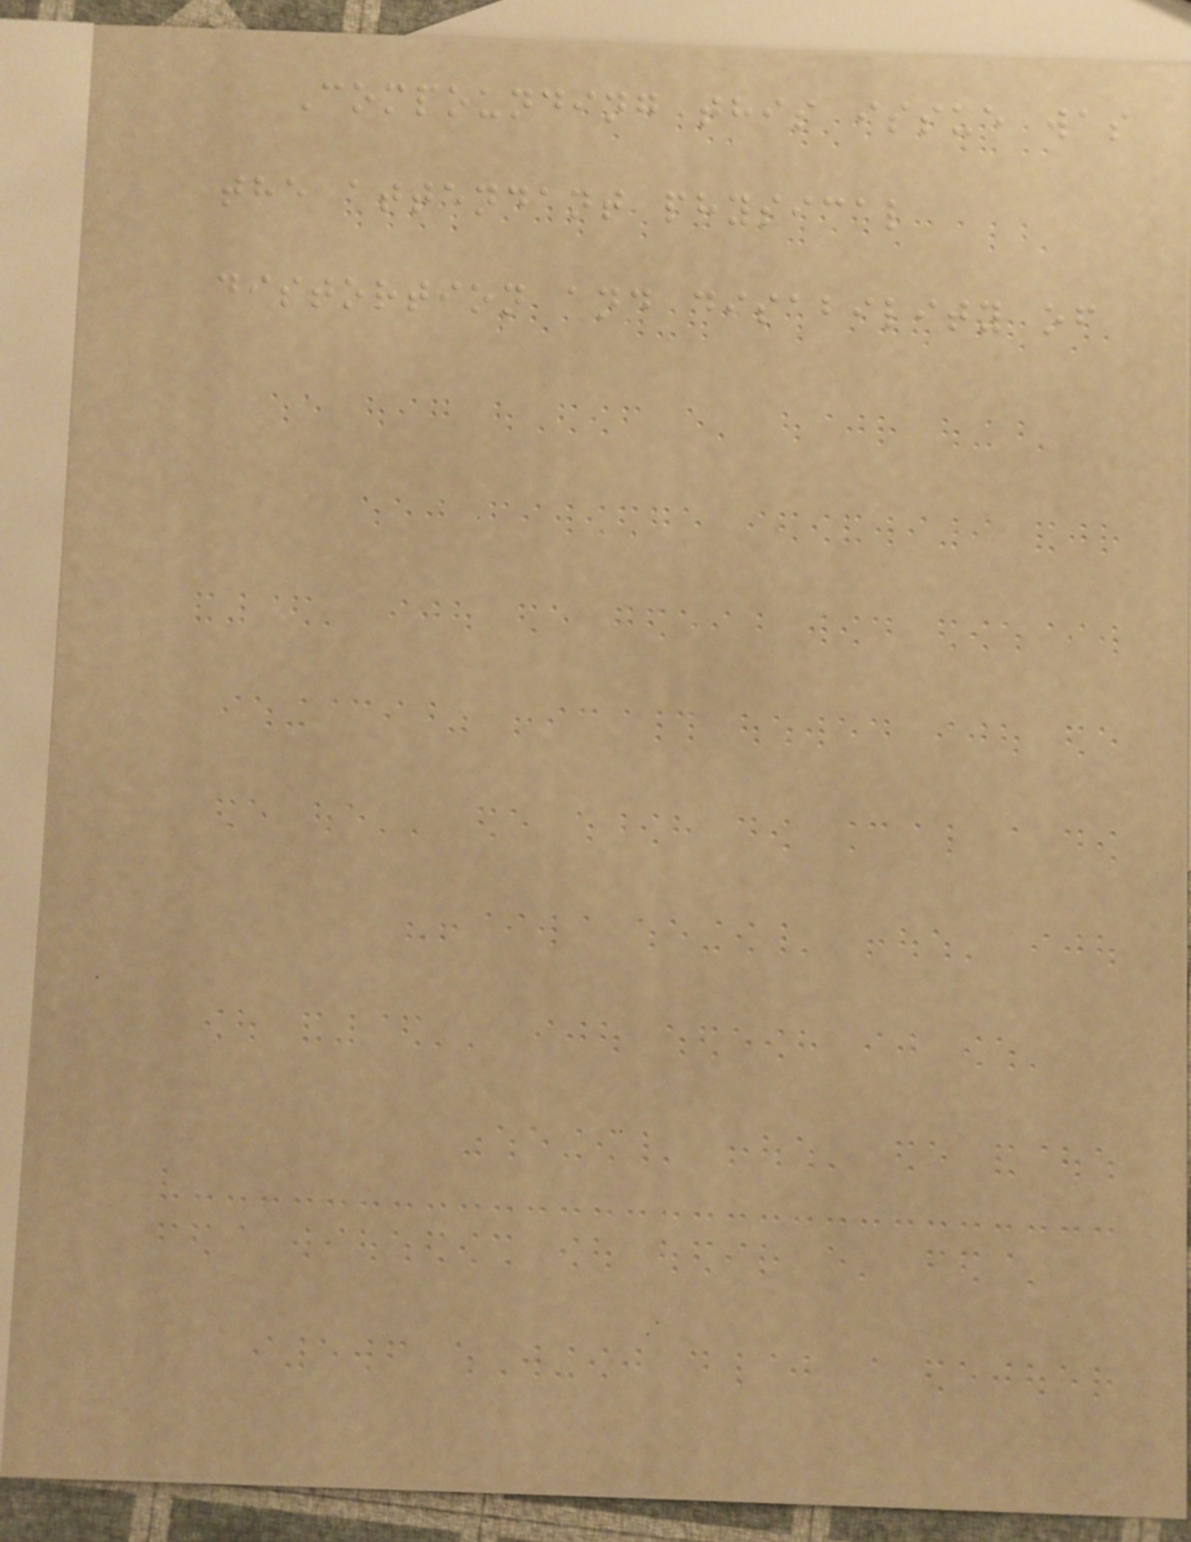Compounding this issue was
the attendant physical
distortion and disability of
